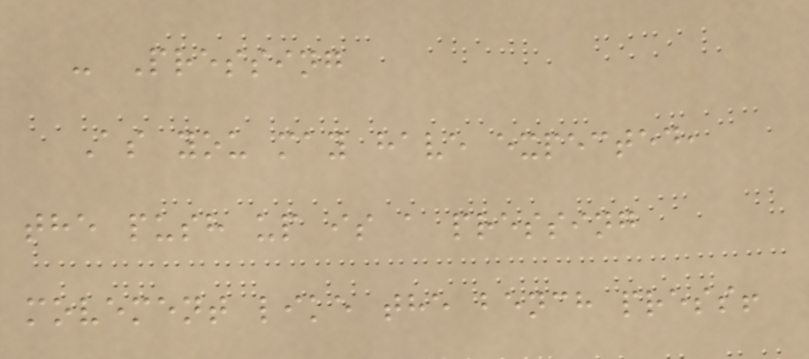- Pressing
As you may have expected,
the push up is a pressing
movement like the bench press!
